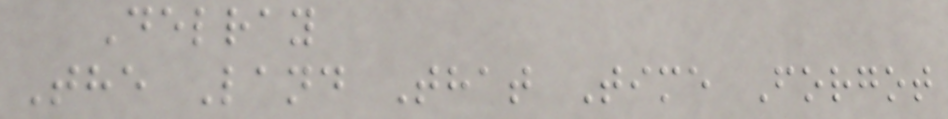Delray
The Land That Time Forgot
